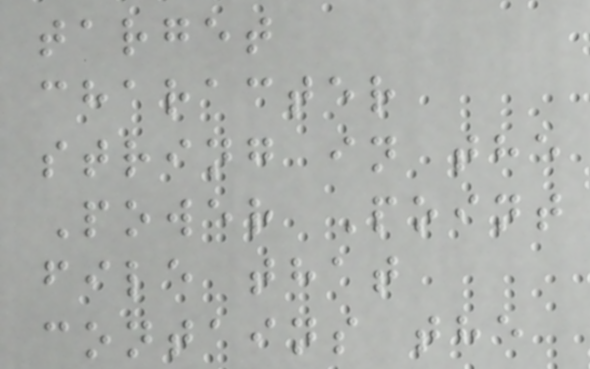target
character
string in the
Power Point
file that
contains the
